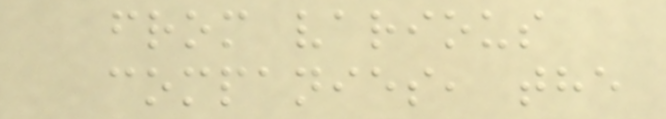from various
companies, the
